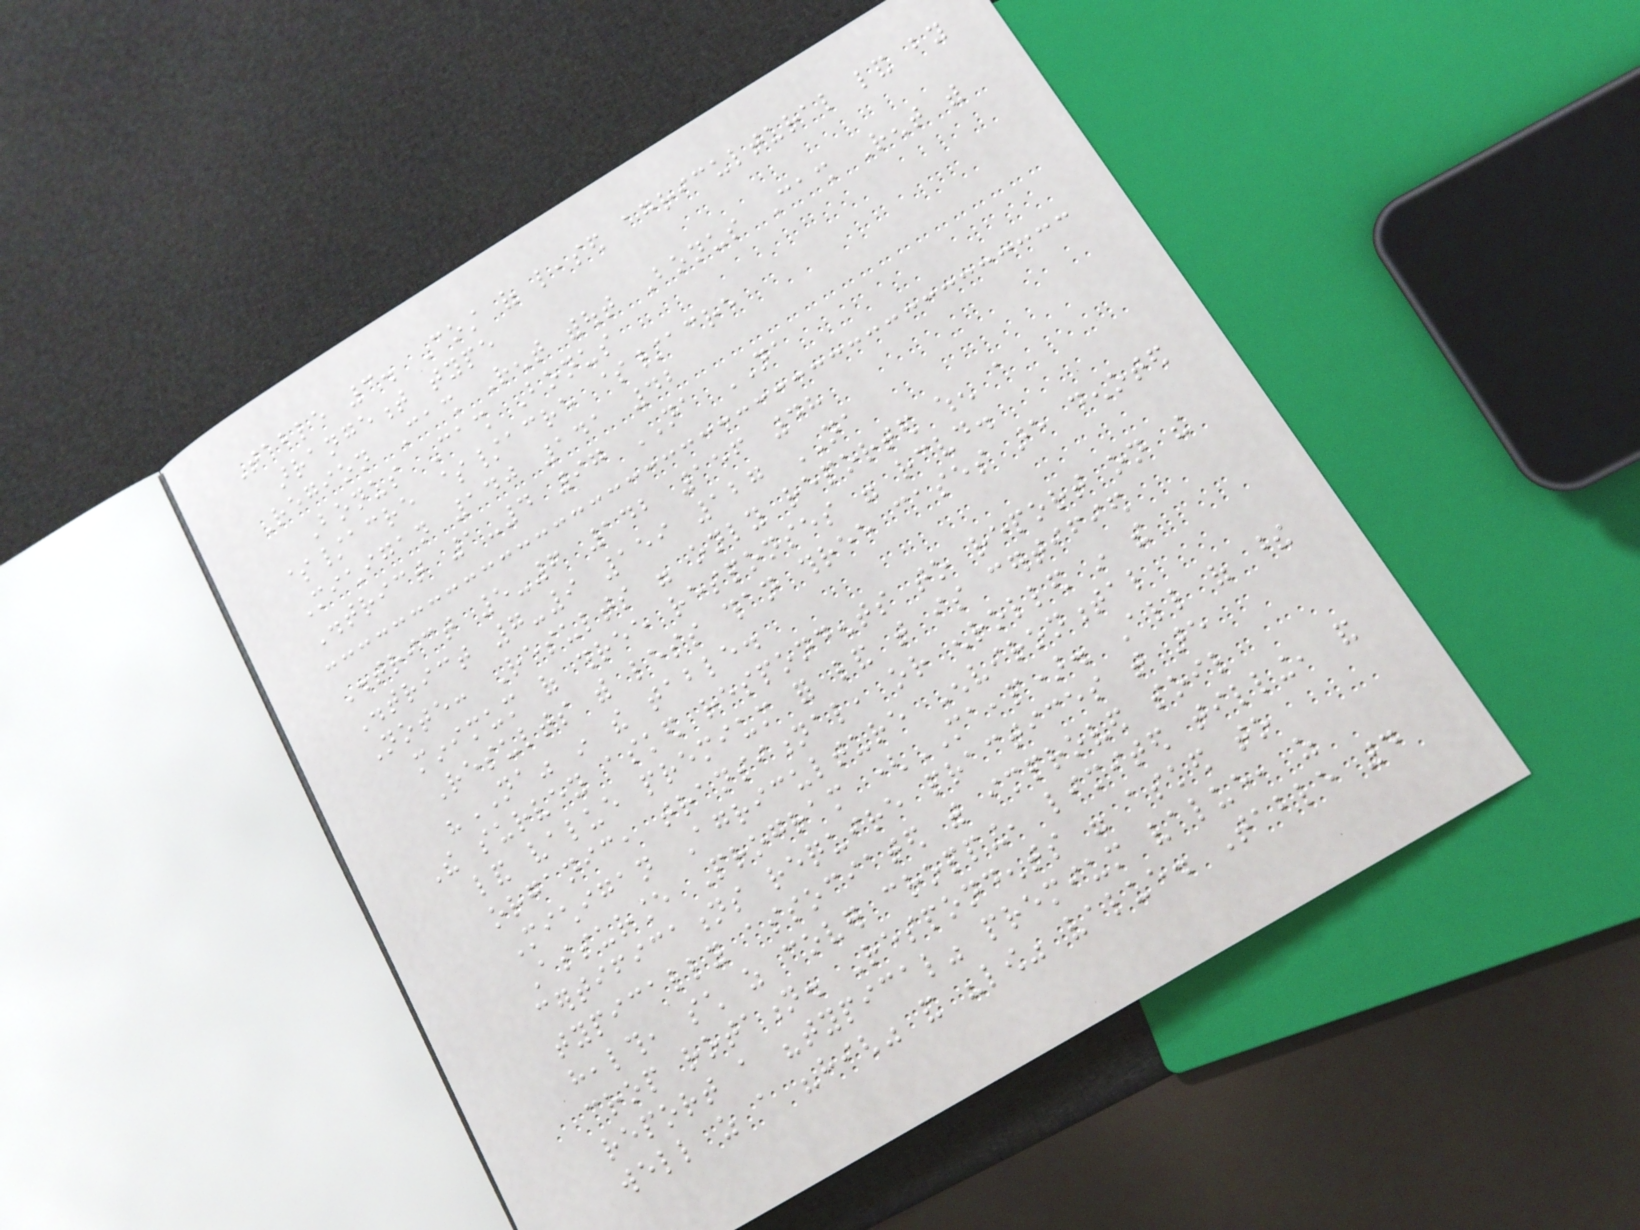Table 3. Cost of leased agricultural land by
arrangement type
Region Cash Rent without Bonus Cash Rent with
Bonus Cash Bonus
$/acre $/acre $/acre
Michigan 140 141 42
District 1-4 97 NA NA
District 5-6 142 156 48
District 7-9 159 127 NA
Note: Results were only reported when a
minimum of three responses were received.
Results with less than three cases are denoted
"NA" in the table.
The survey asked respondents to report on the
land value premium for land that is certified
organic, transitional, or enrolled in the
Michigan Agriculture Environmental
Assurance Program (MAEAP). All of these
certifications require practices that are
typically associated with improved soil
health, such as cover cropping, limited tilling, and
crop rotation. Respondents were asked to
report a "typical" premium value, as
well as a "high" and "low" value. Table 4
